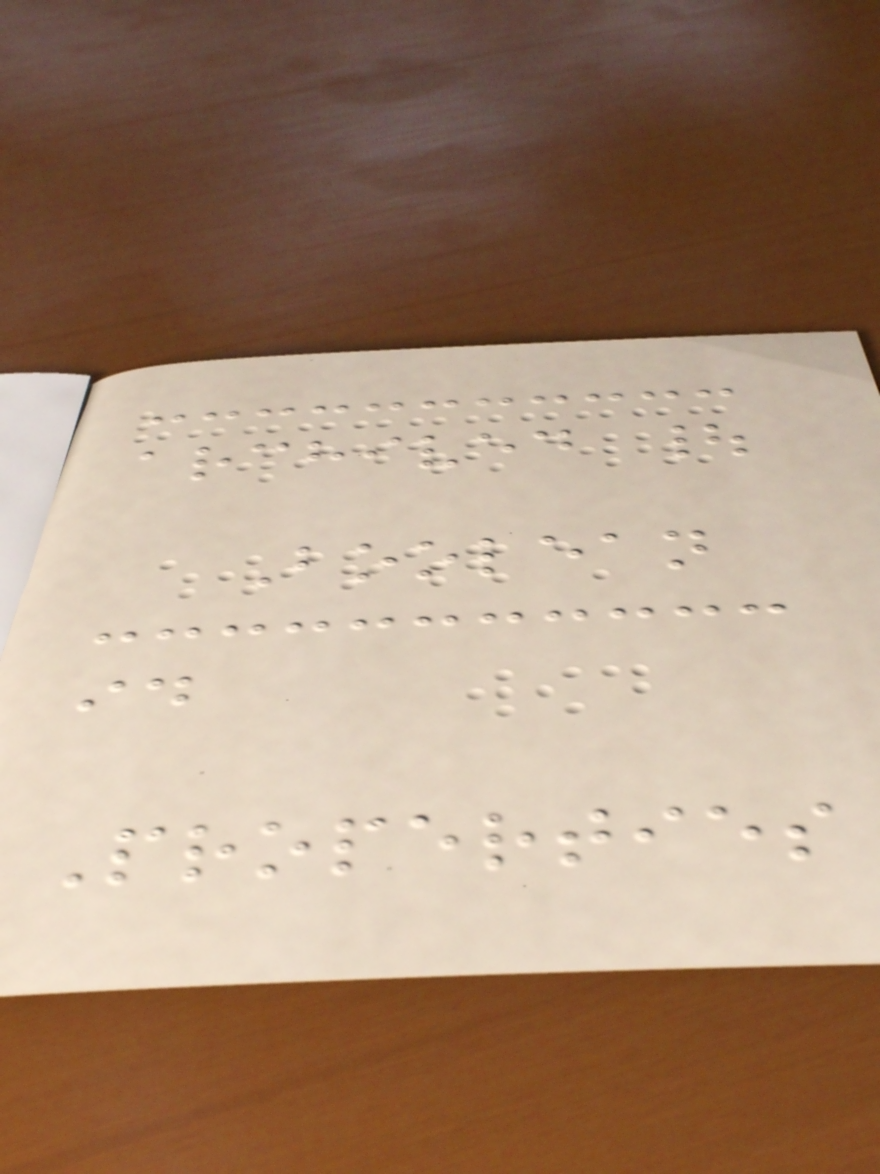archived |
Boolean
id
Properties
